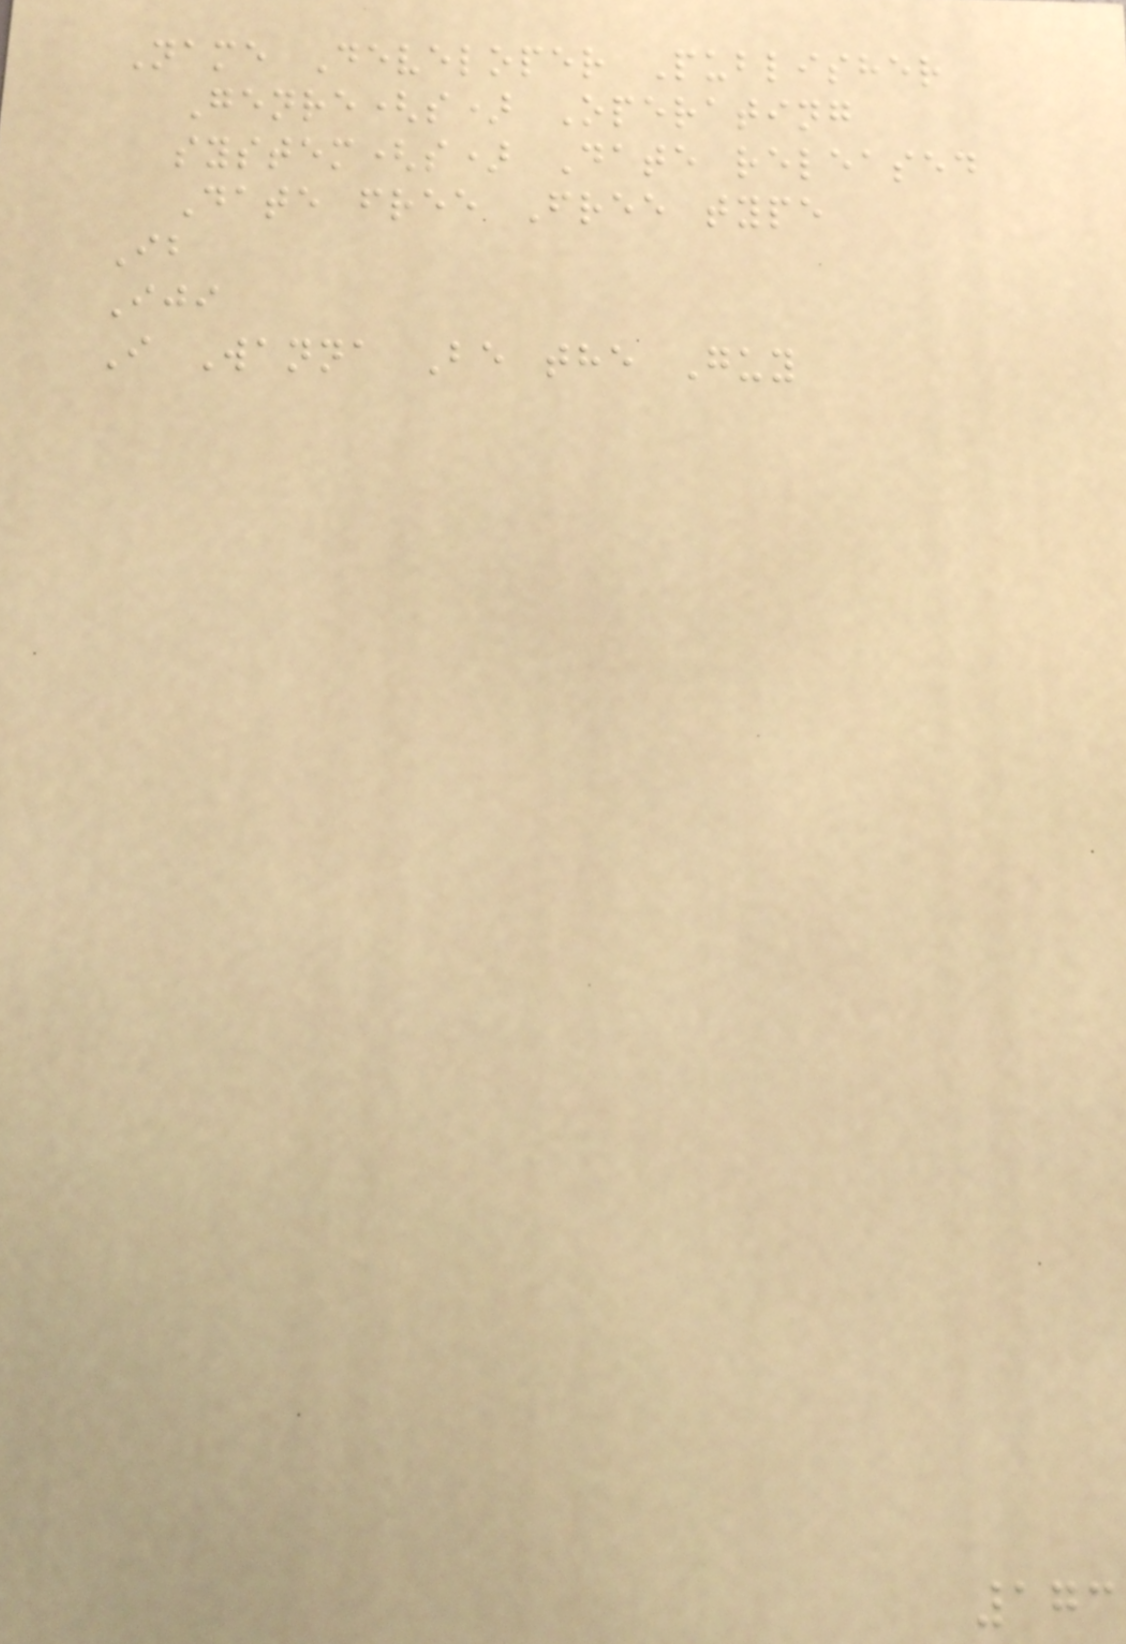Name Developer Publisher
Genre(s) Operating
system(s) Date released
Date free Free type
Ib
Iji
I Wanna Be the Guy
173
